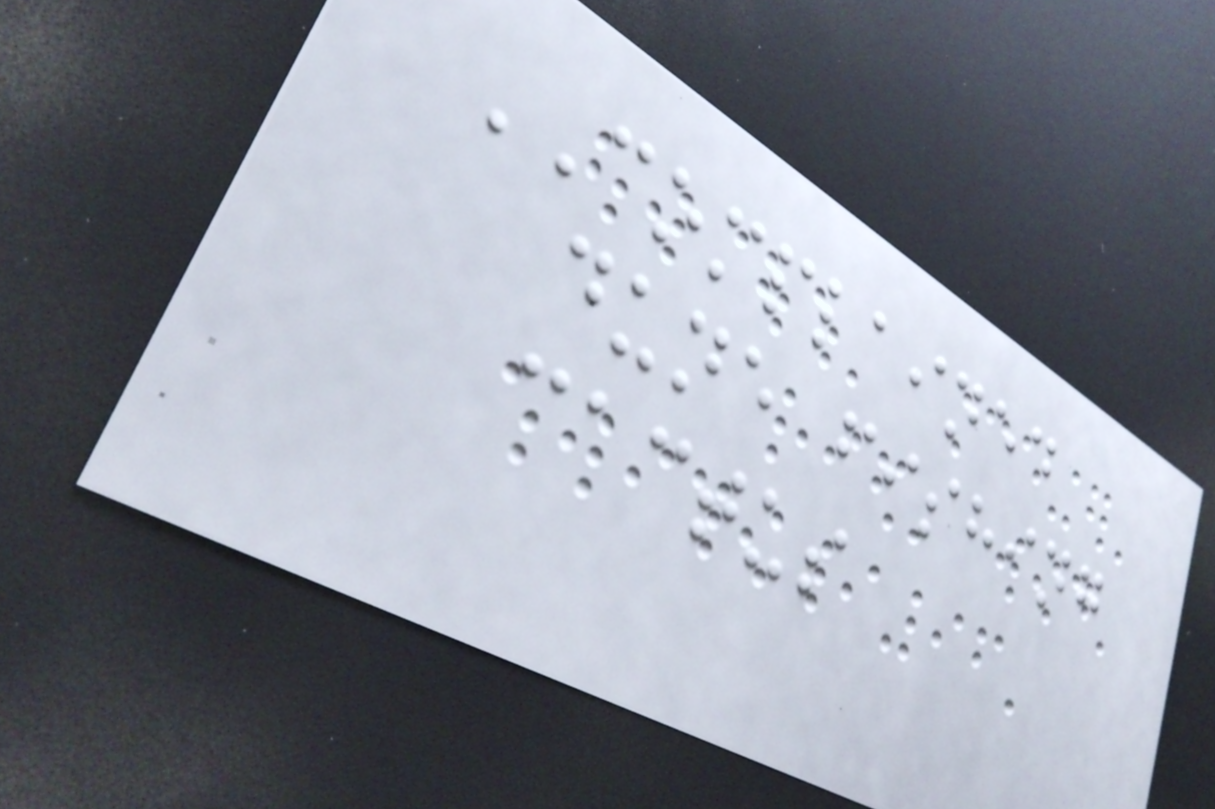COMPLAINED
dune fishing
cactus
